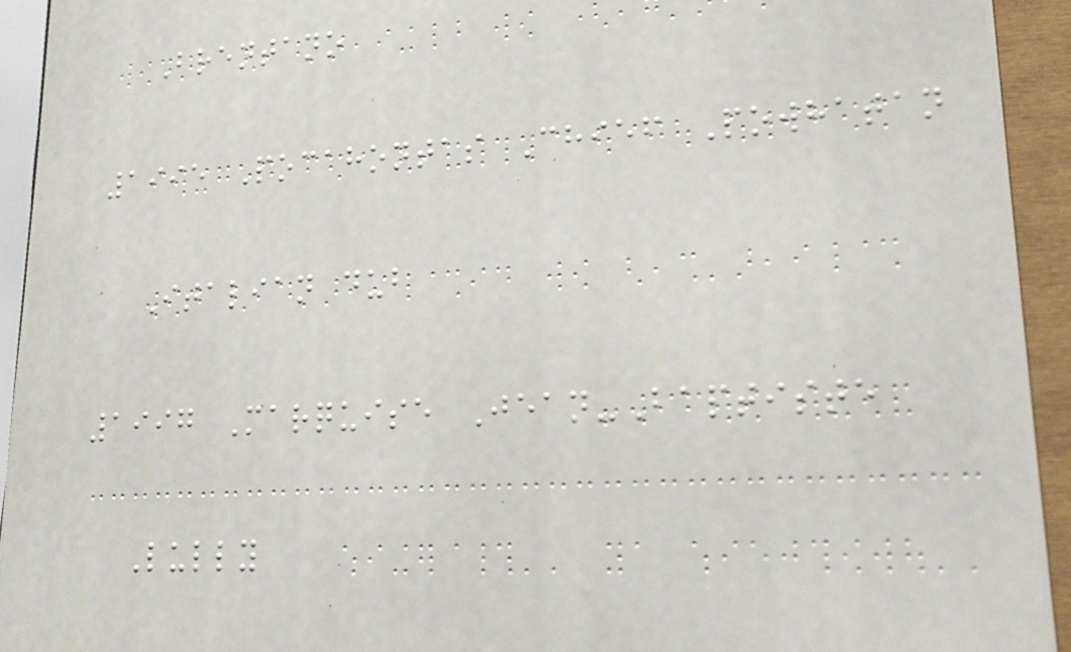Brentano
1995 Pocahontas Chief Powhatan
Italian dub
1997 Marquise Jean-Baptiste
Lully
